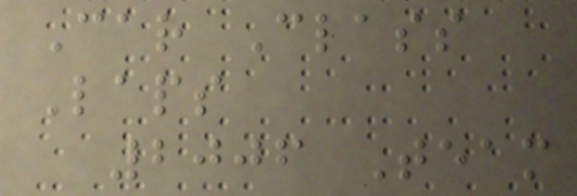Car Class
Laps
2006 Team
